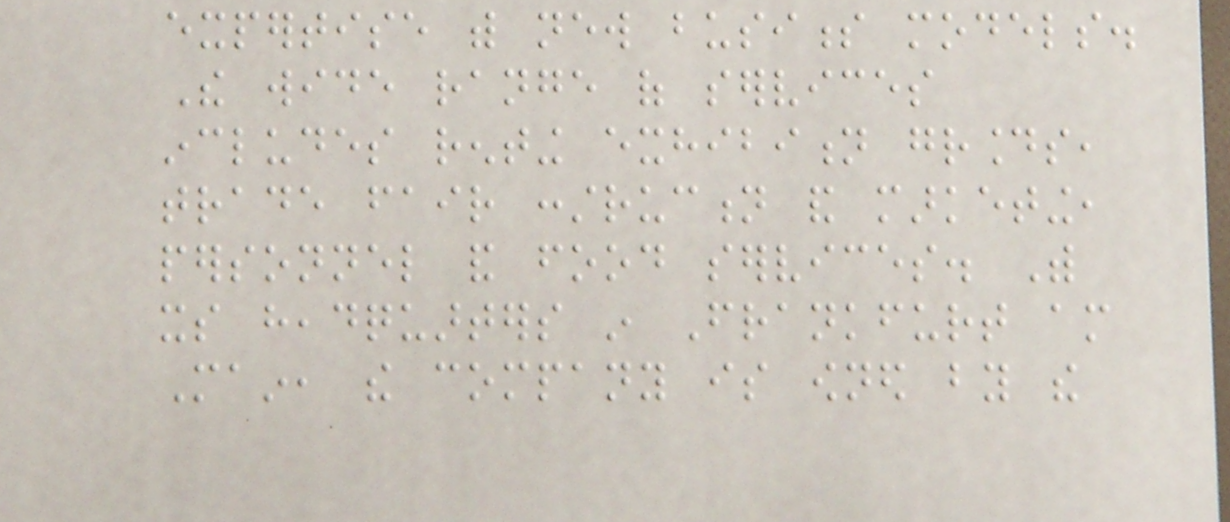expertise with new business models.
The wide range of services
includes renting exhibition grounds,
trade fair construction and marketing,
personnel and food services. With
its headquarters in Frankfurt am
Main, the company is owned by the
